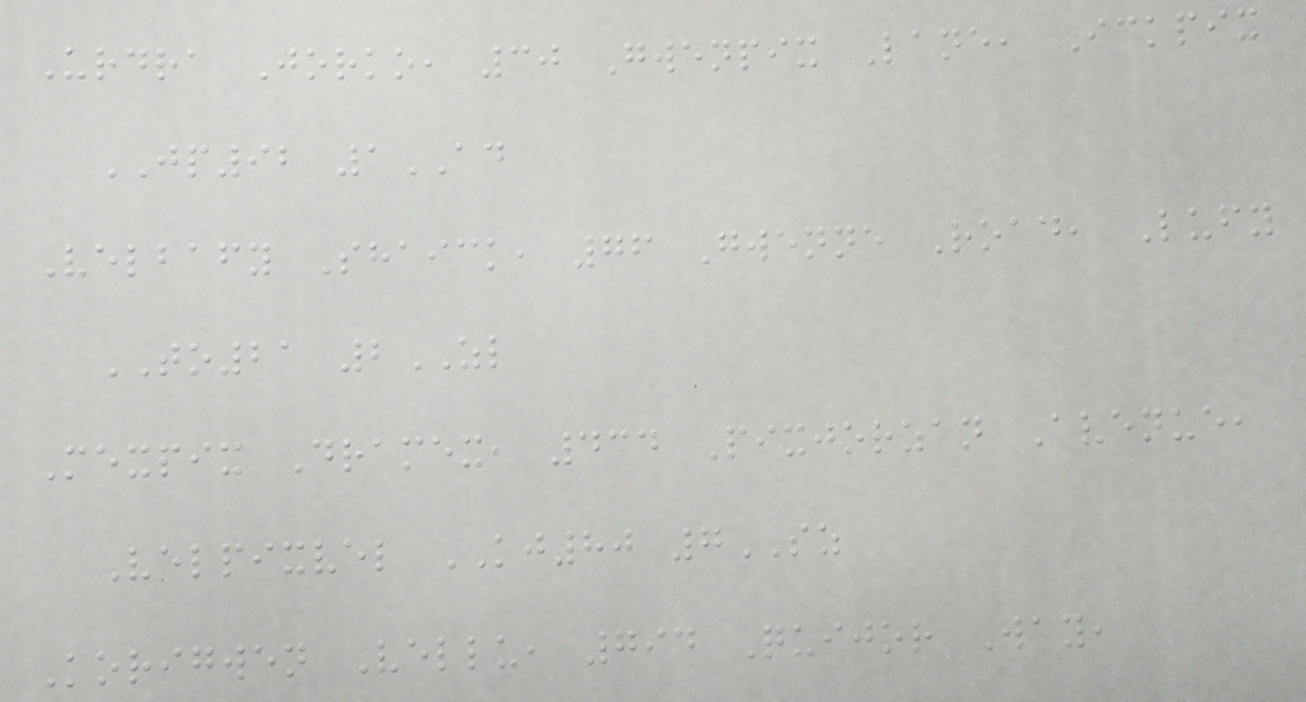Urdra Jorko, 30 Gwenpix Lane, Ickpix
JP92 1AD
Velbafy Shaick, 76 Gwenne Road, Lufy
TO21 2ZL
Mexpix Dramex, 434 Pixjorzan Avenue,
Velpixvel KJ80 7SZ
Korigwen Vellu, 794 Quijor Way,
